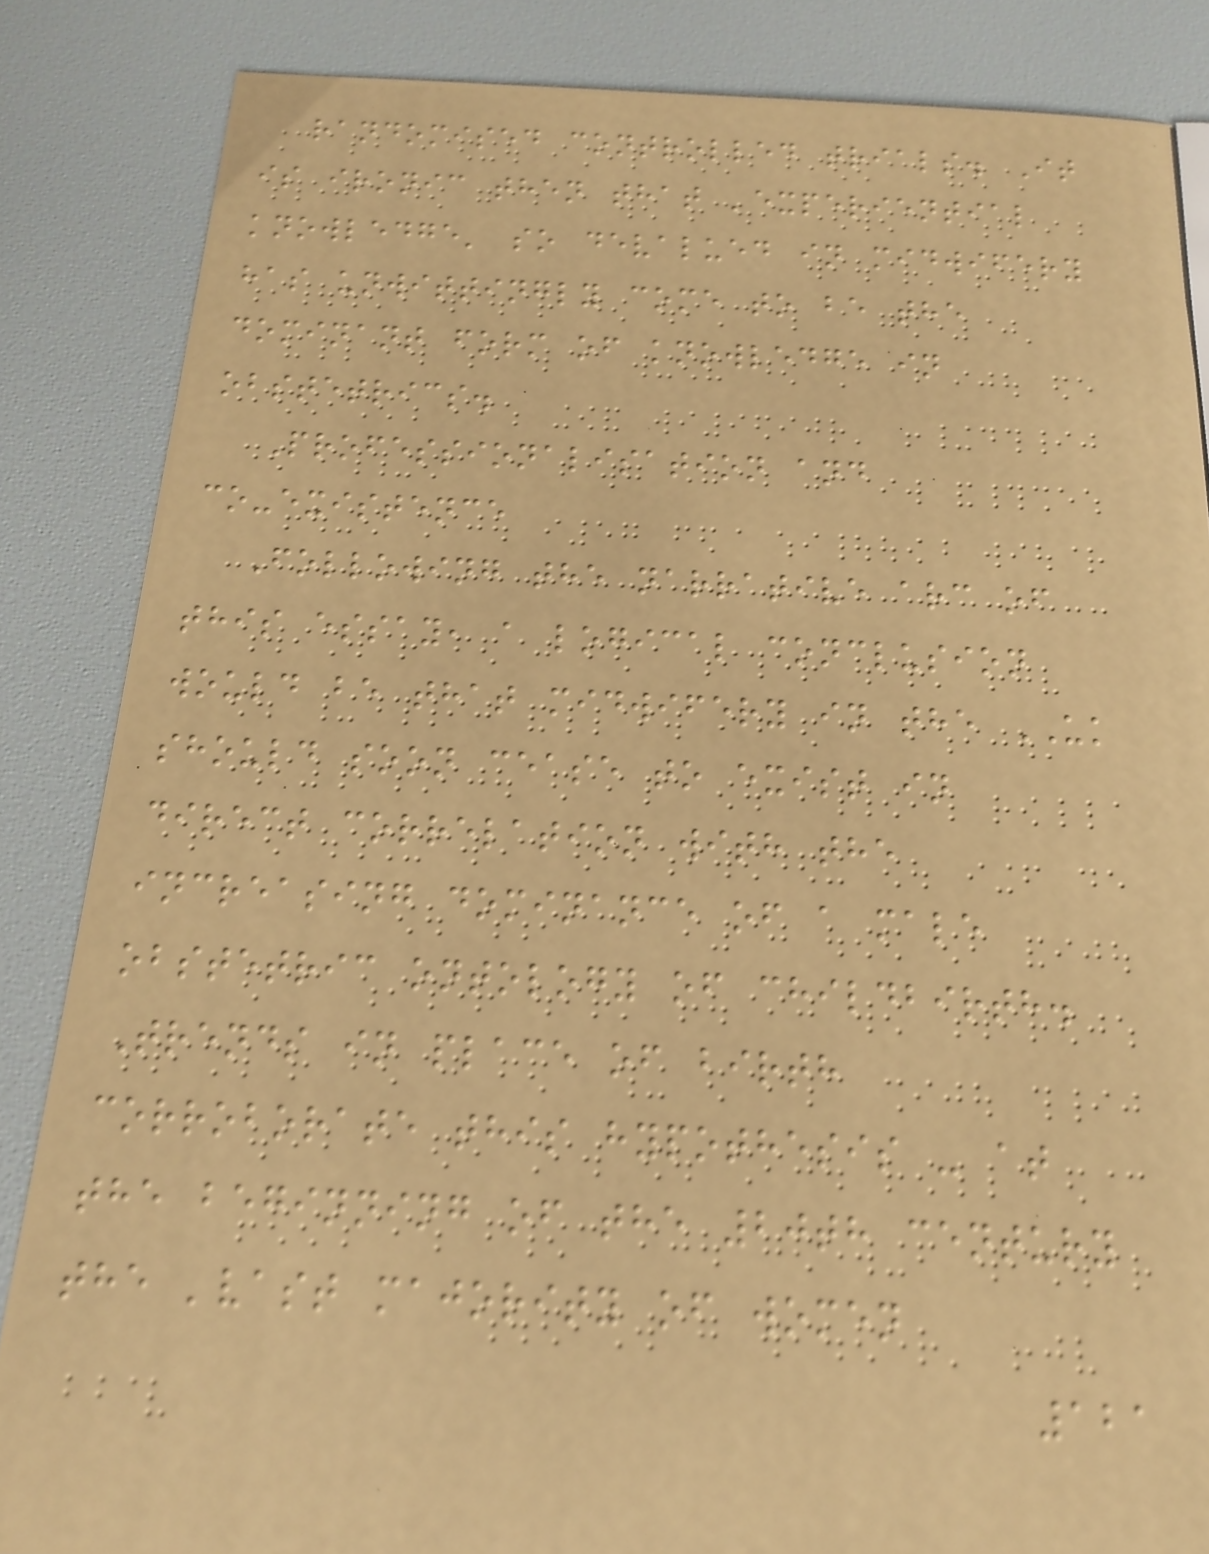randomised controlled trials. It
is ironic then that 'experiential
knowledge' so devalued in midwifery
has unwittingly come to be the
dominant form of knowledge in
obstetrics.
Professionalisation and
co-existence
Following the narrative arc of
this essay, a logical conclusion
would be that midwifery in the UK
should soon cease to exist in
direct correlation with the
increasing dominance of a male
obstetric ontology of childbirth.
Trends in place of birth
corroborate this hypothesis - at
the beginning of the 20th century
the 'vast majority of women
121
